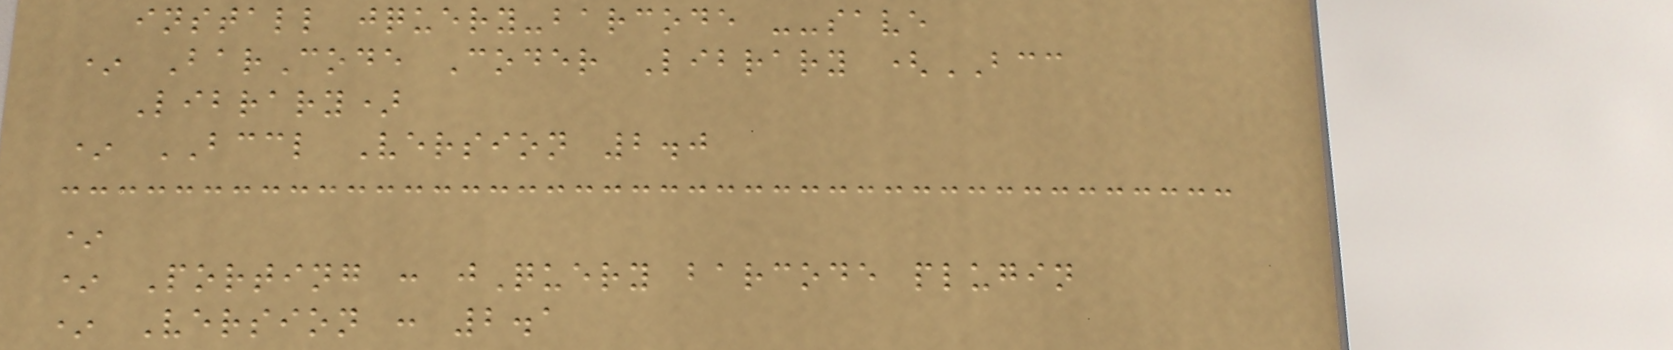install jquery-barcode --save
* BarCode Coder Library (BCC
Library)
* BCCL Version 2.0
*
* Porting : jQuery barcode plugin
* Version : 2.1
